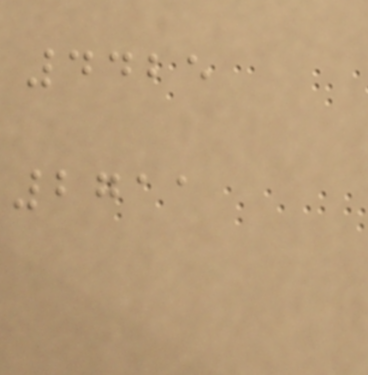4425
2711
